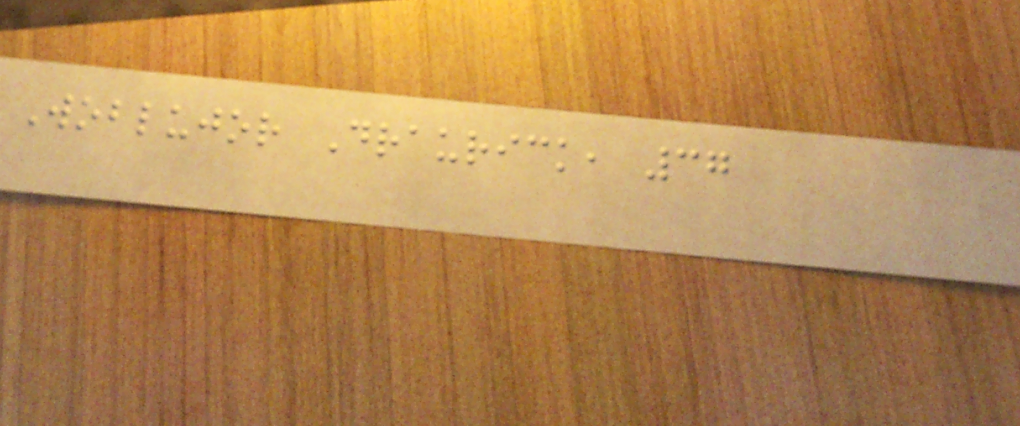Woblujor Draurick, 37
